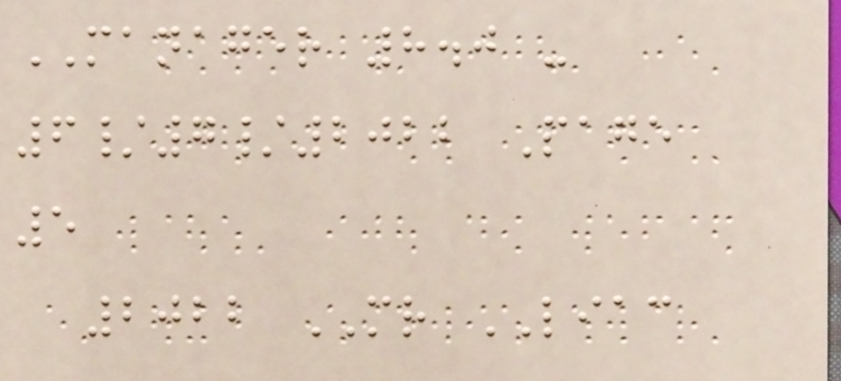MANAGER 8.0 -
6/7/2022 Page
5
2022 MR LIAC
